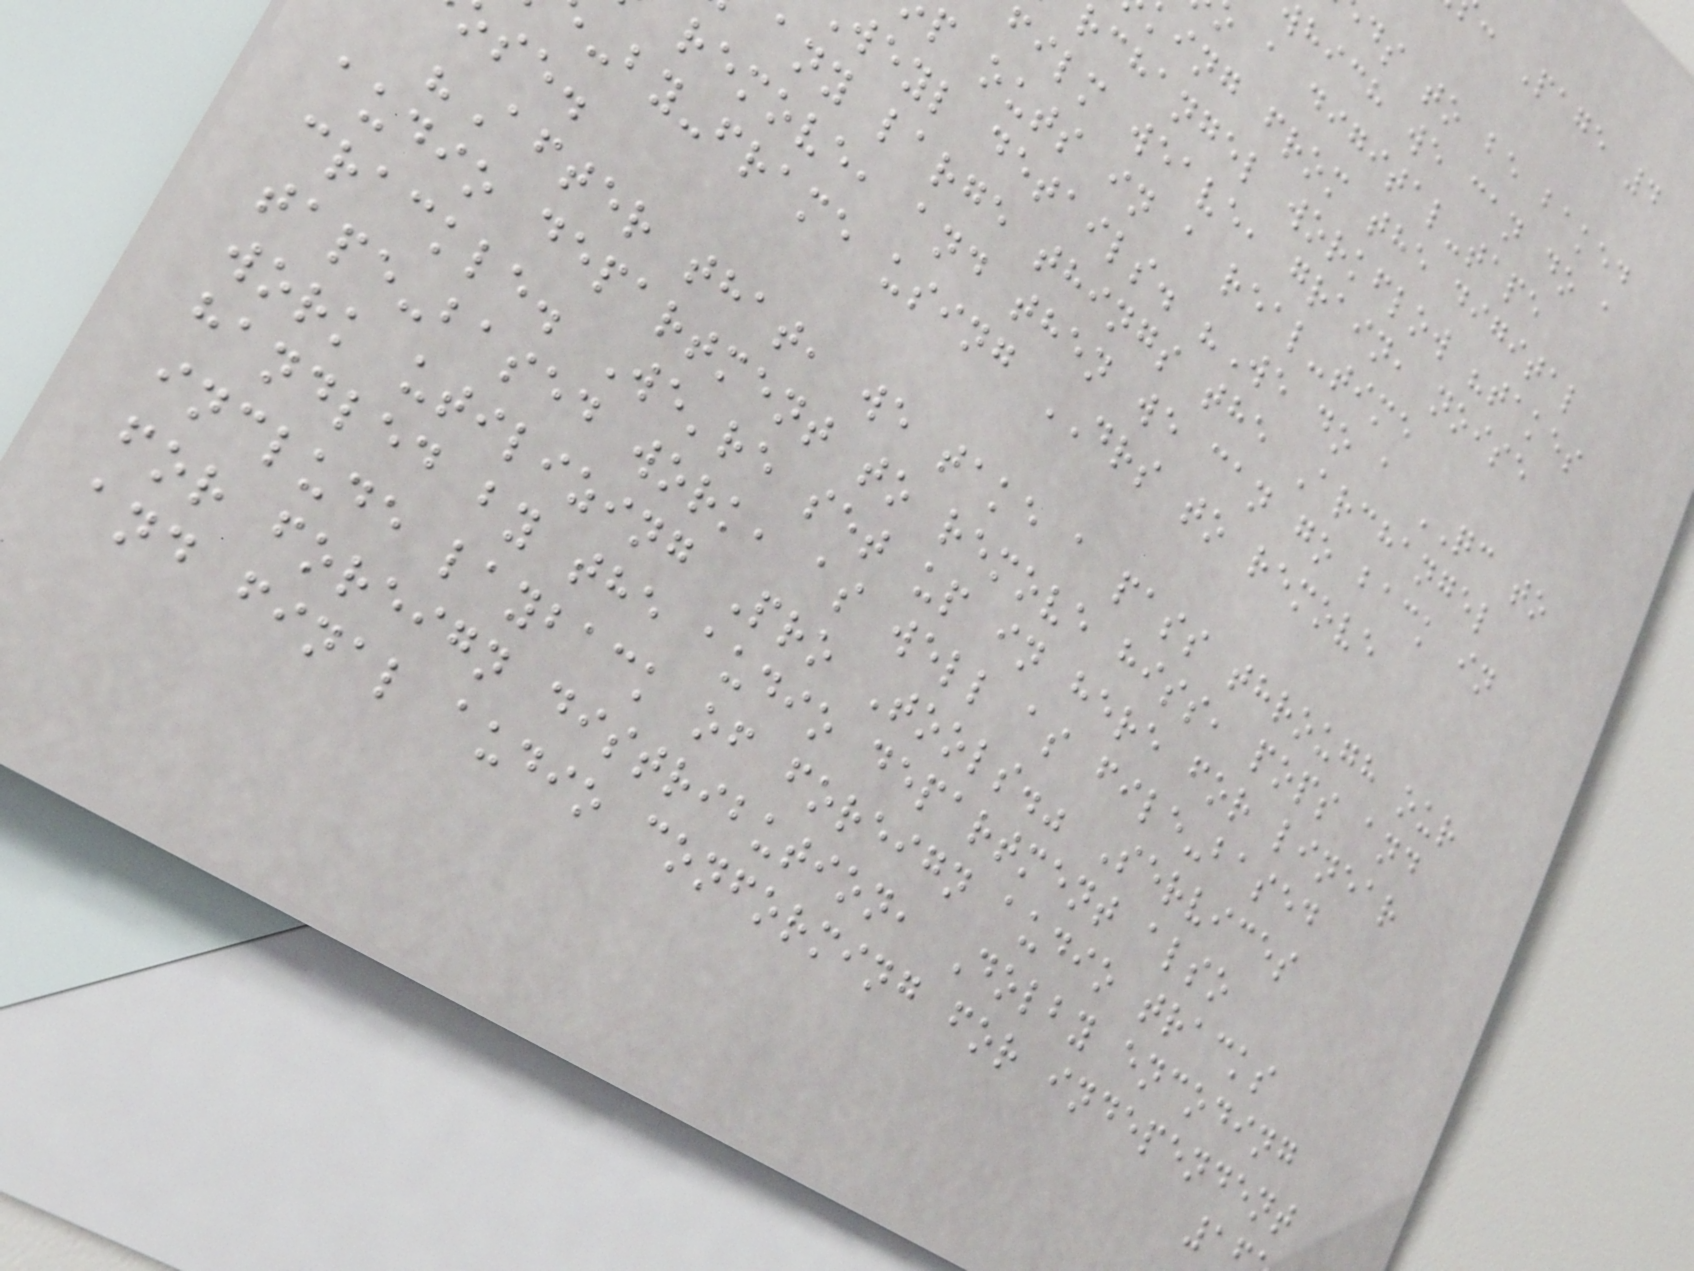: Page 4
ds to be baked
hich we can do a
a digital-tape
king from the digital
rchangel workflow "takes
film weave, grain, noise
p outs in a real-time
weyl details. "We do a QC to
any large things the Archangel
remove, and then we can go back in
-by-frame using DRS to remove
"After that, we take a pass through our
audio department to remove hiss, pops and
crackle. We're set up in here for linear
tape-based work, as well as file-based
work utilizing Pro Tools." Services
handled by the audio department also
include layback of foreign audio tracks
for foreign distribution, Dolby encoding
and final audio conforming for independent
